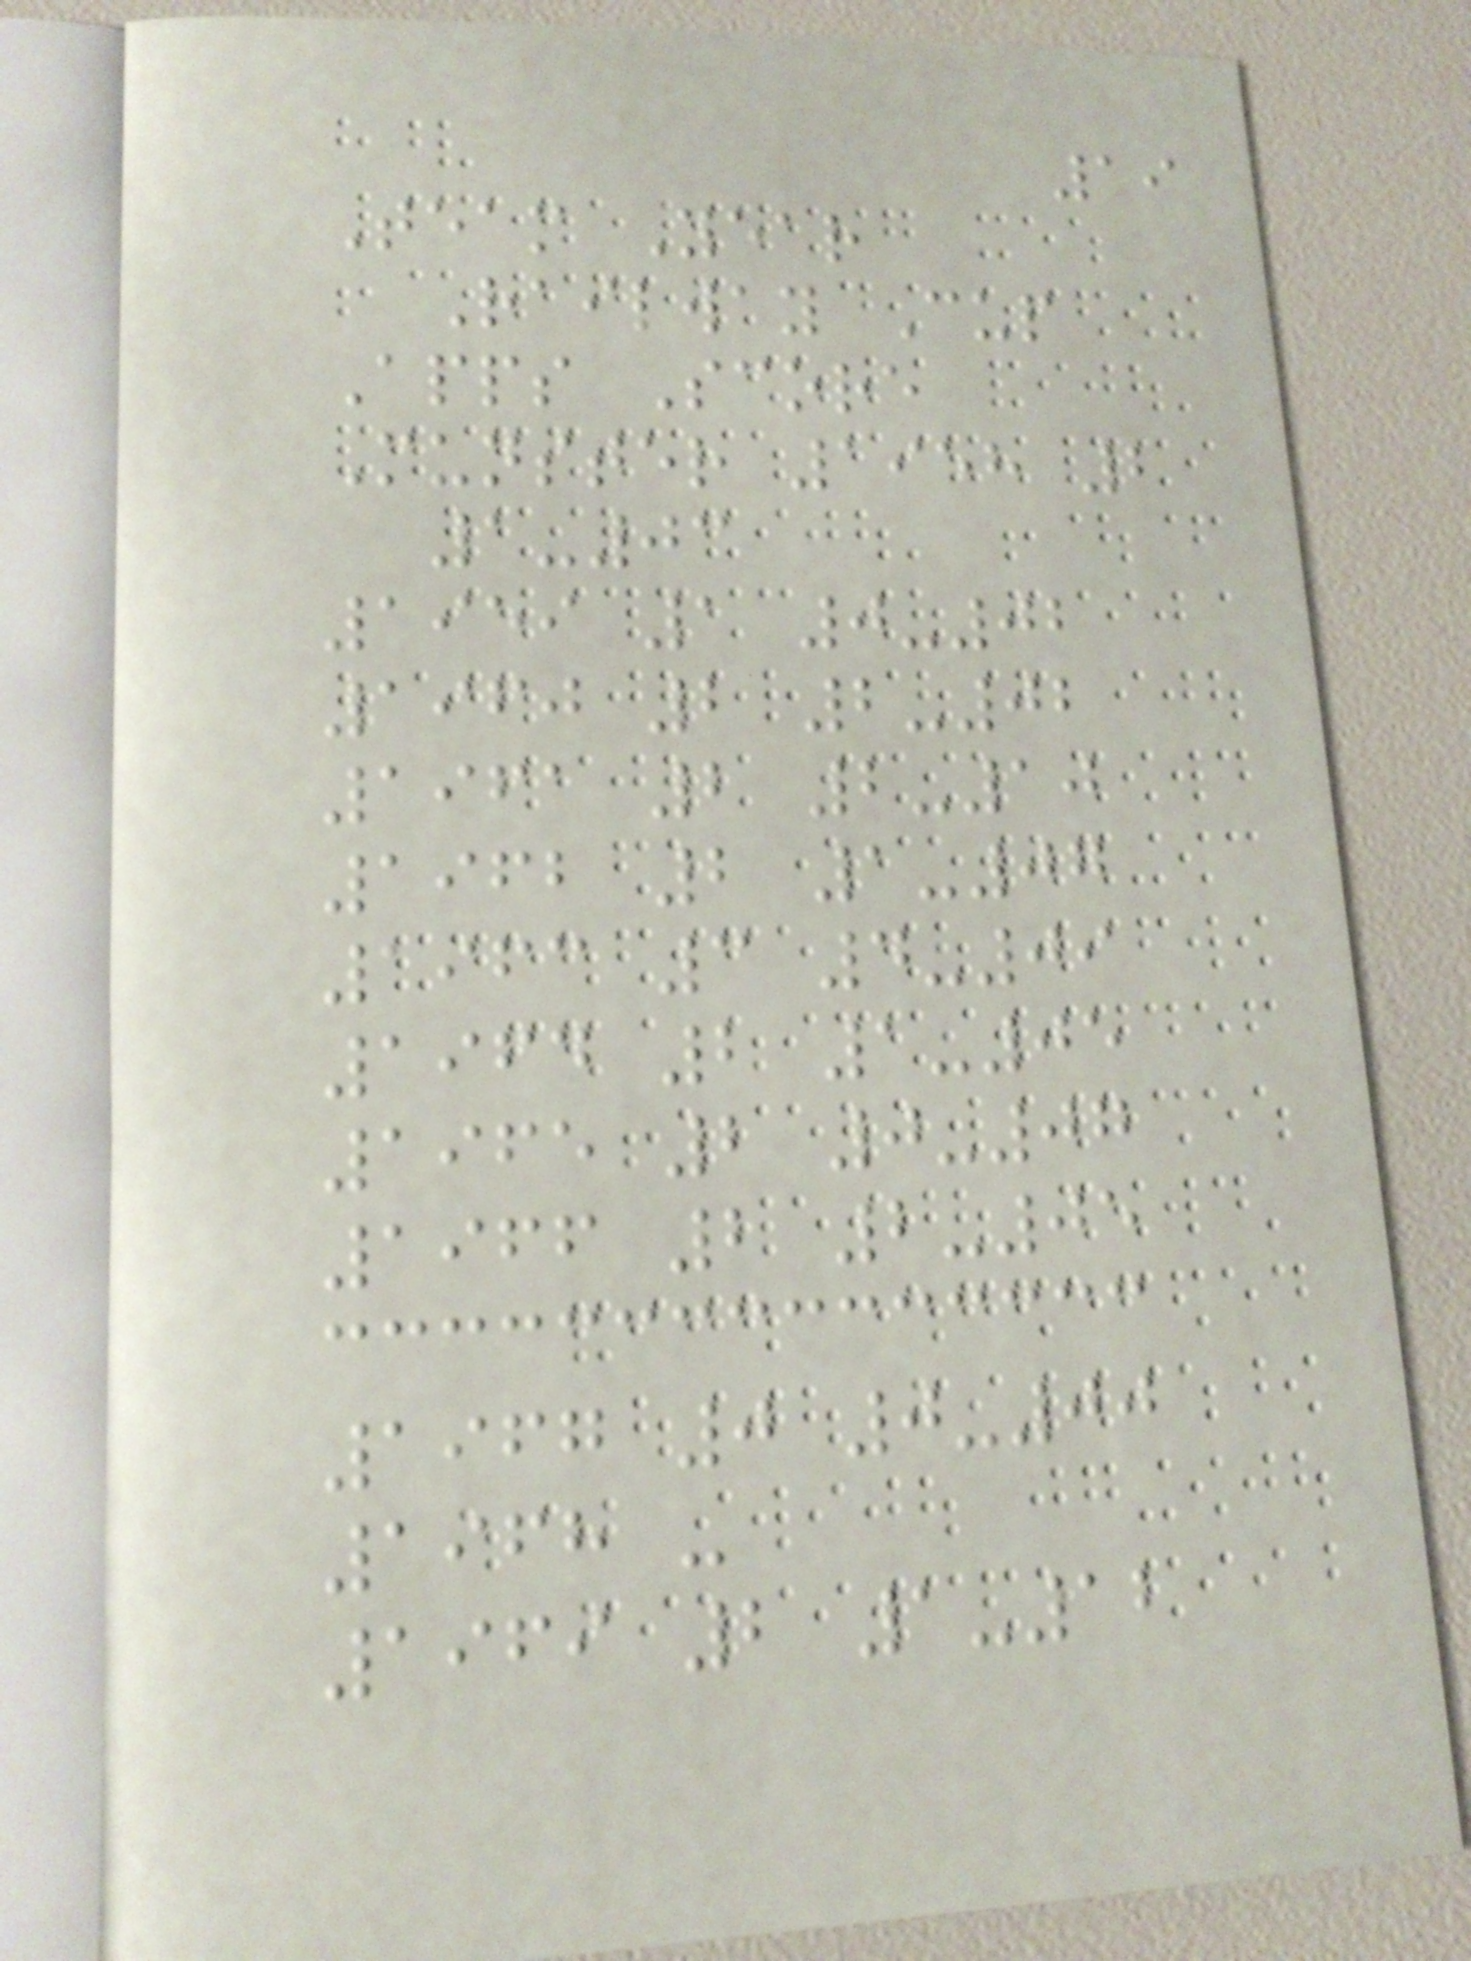19
Team Year
Railway Cup
Apps Score
Munster 1958 2
1-03
1959 1 0-02
1960 2 2-02
1961 2 2-10
1962 2 1-07
1963 3 4-09
1964 2 1-05
1965 2 0-07
1966 2 2-05
1967 0 0-00
1968 -
1969 2 1-12
